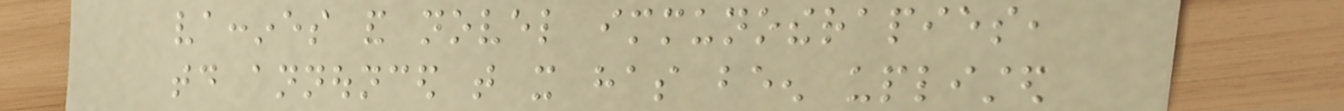vaccines and novel immunotherapies,
today announced that it has been uplisted
